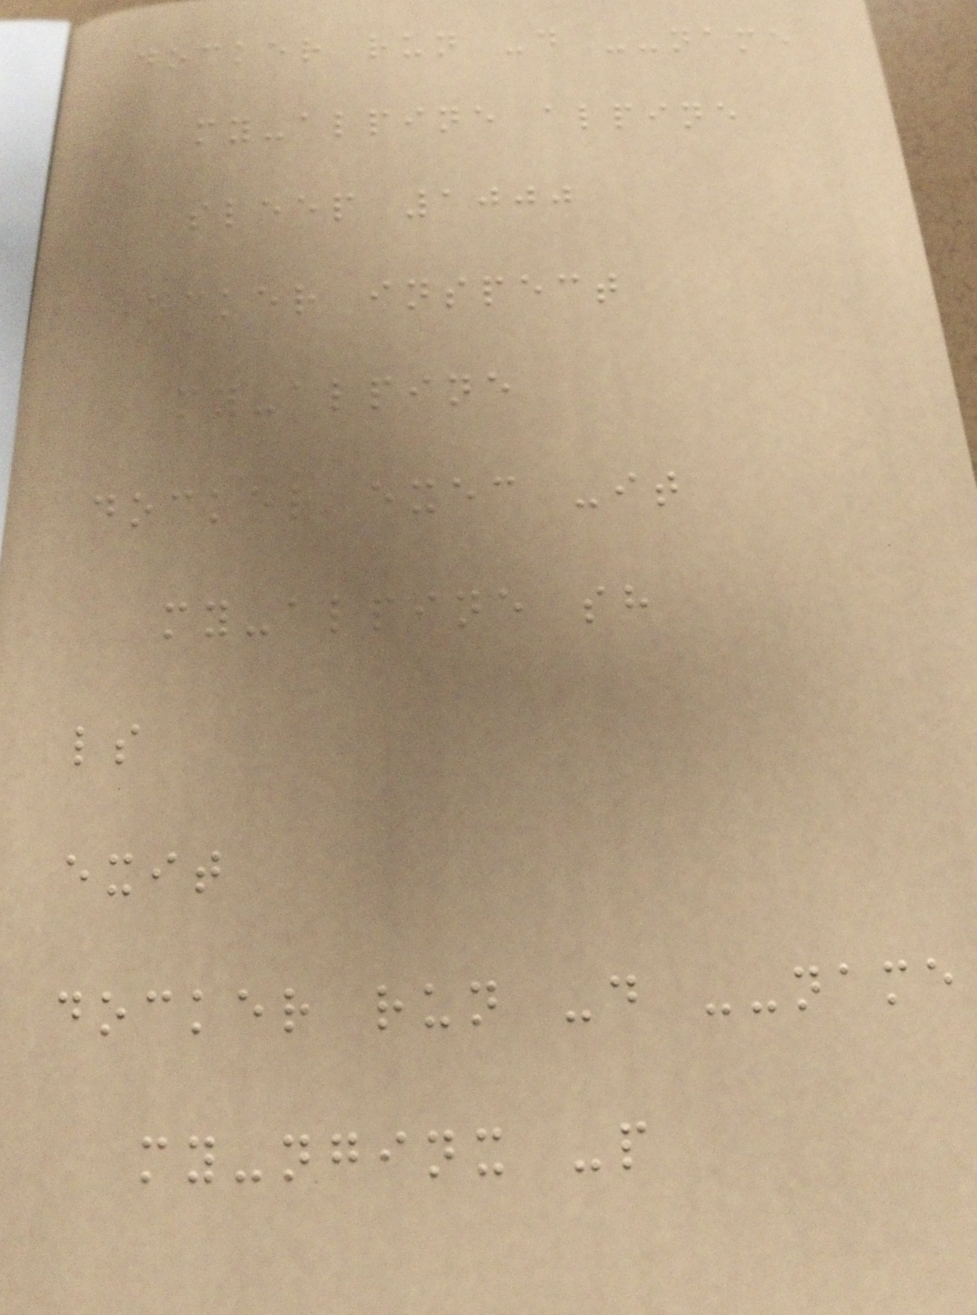docker run -d --name
my-alpine alpine
sleep 1000
docker inspect
my-alpine
docker exec -it
my-alpine sh
ls
exit
docker run -d --name
my-nginx -p
